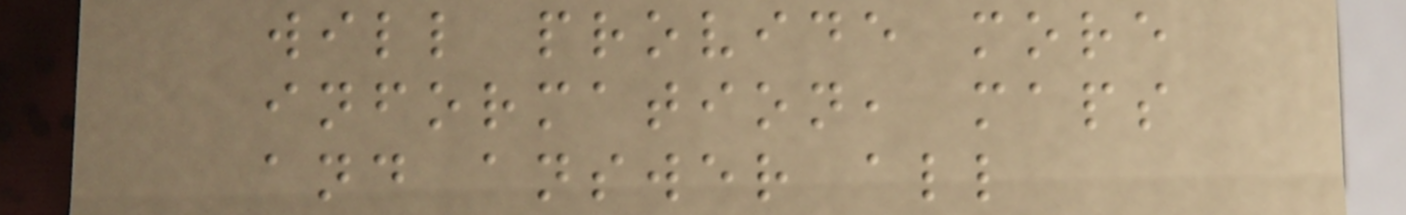will provide more
information, maps
and answer all
